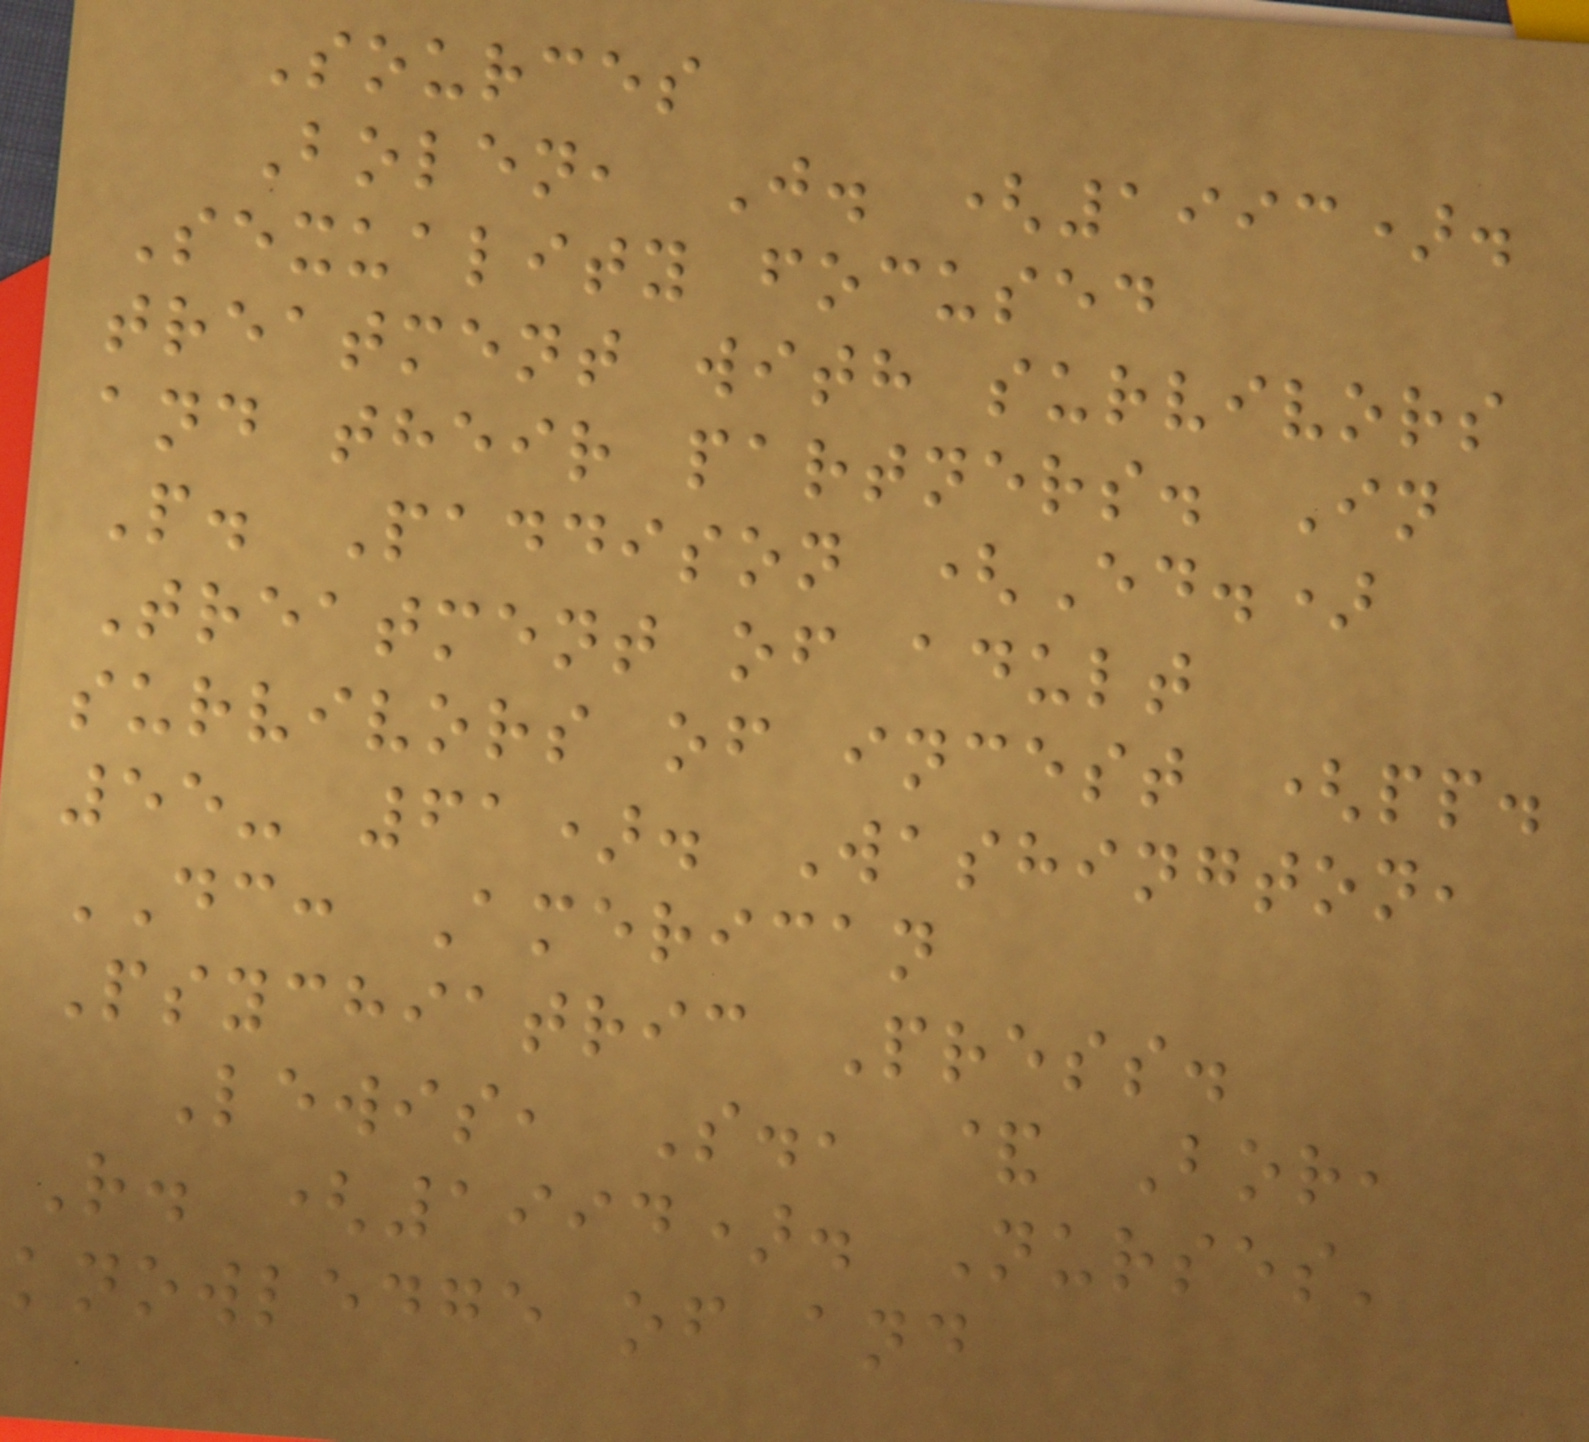Sources
Bolen, J. (1993).
Sexuality focused
treatment with survivors
and their partners. In
P. Paddison (Ed.)
Treatment of adult
survivors of incest (pp.
55- 61). Washington,
DC: American
Psychiatric Press.
Lewis, S., & Bor,
R. (1994). Nurses'
knowledge of and
